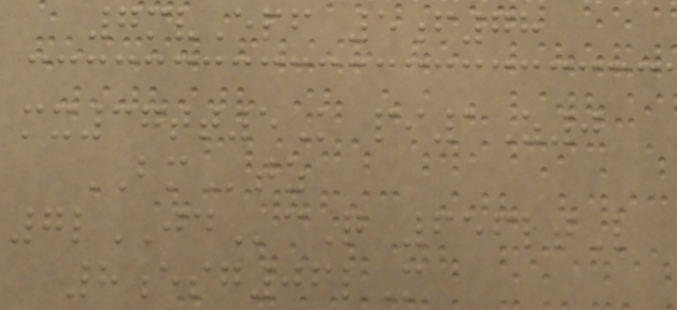7mvEpf 5f78
mx37tt5K pi1Z0
BMtz
7lJDcQ 656ltL
8esg06lM
